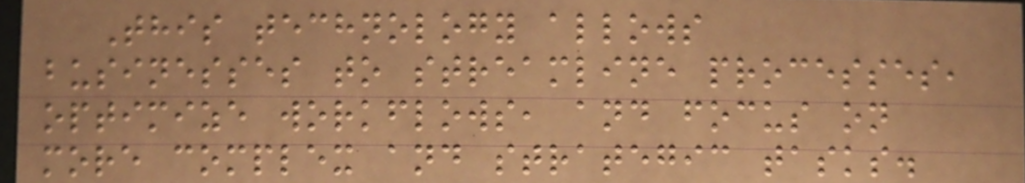This technology allows
businesses to streamline processes,
optimize workflows, and focus on
more complex and strategic tasks.
